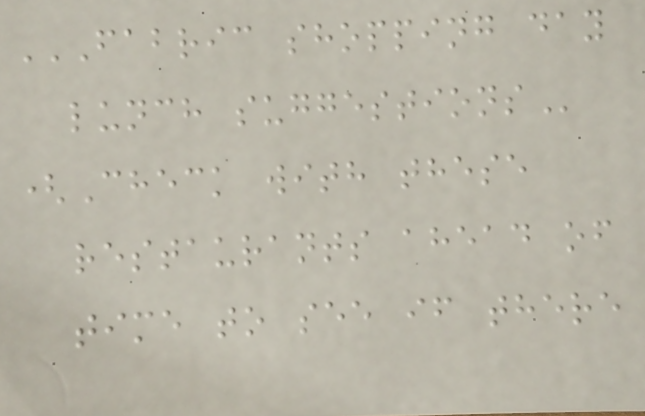FABRIC SHOPPING DAY
LUNCH SUGGESTIONS
(Check with these
restaurants ahead of
time to see if there
